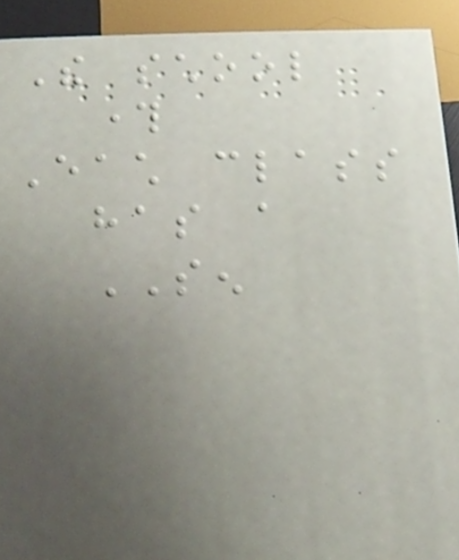The school
through
Each class
has a
SEN
